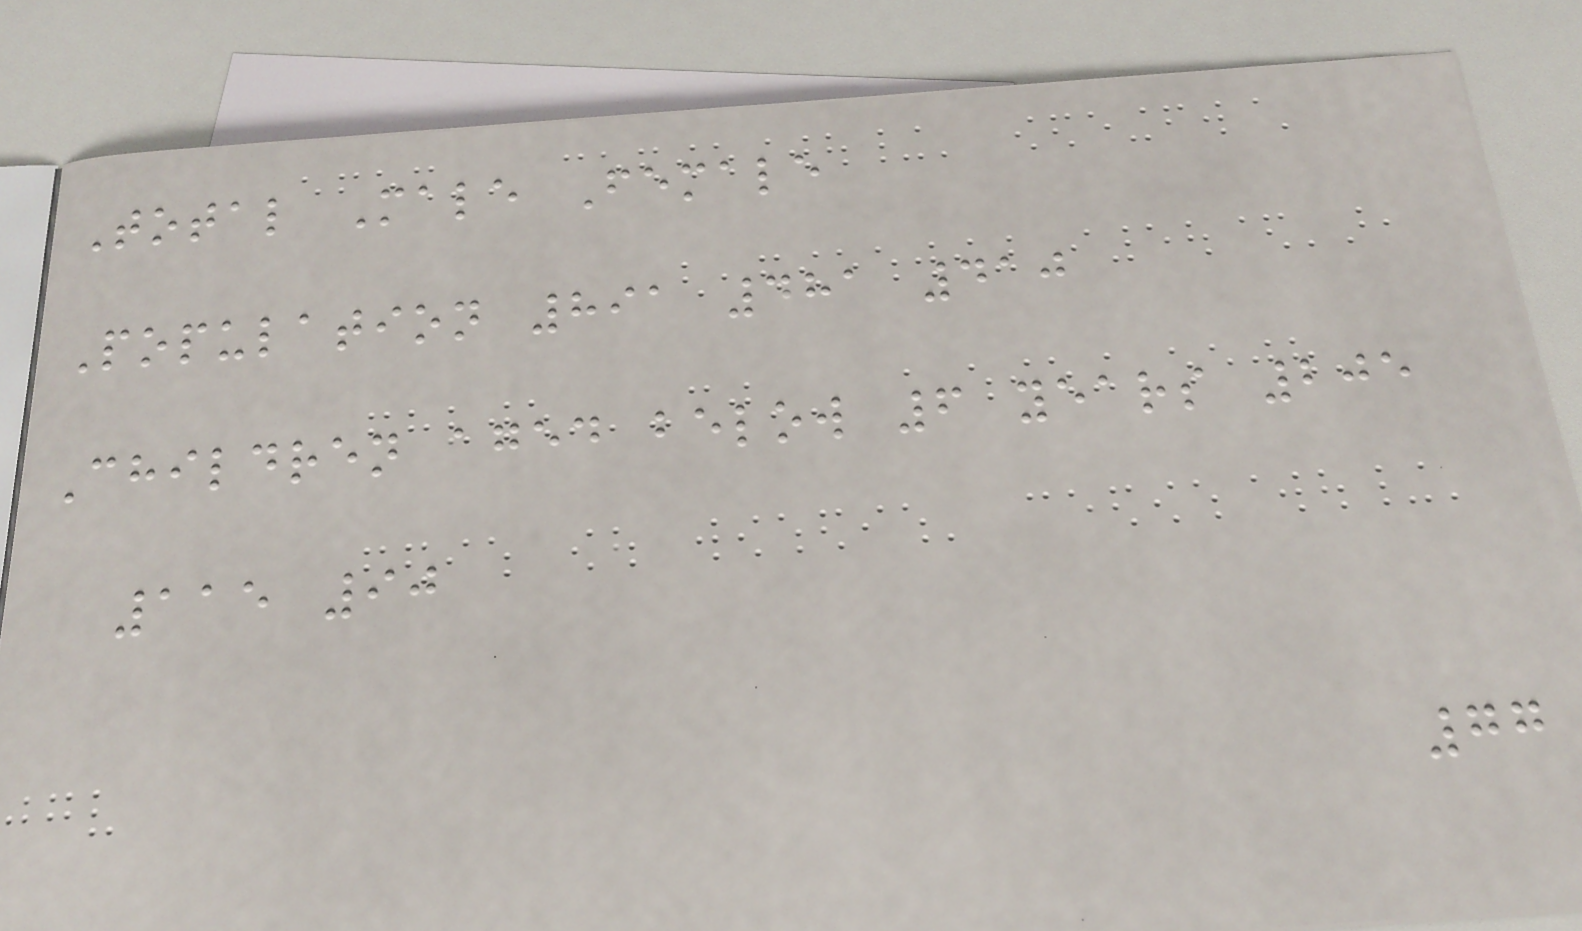Total Male Female
Population 891 481 410
Children aged below 6 years 205
115 90
77
